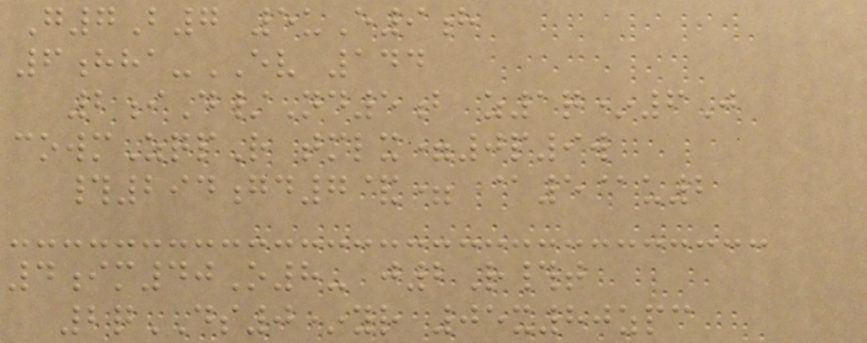G7B7 5uE9h
6hha-EV 144
2iD/Nd5b z1q*6J
cowmZqpR tmlx=0p9w
#294gd7&= @5@u2
4im40O8- j2R#t
2qDS0*yr 05x80zpc
